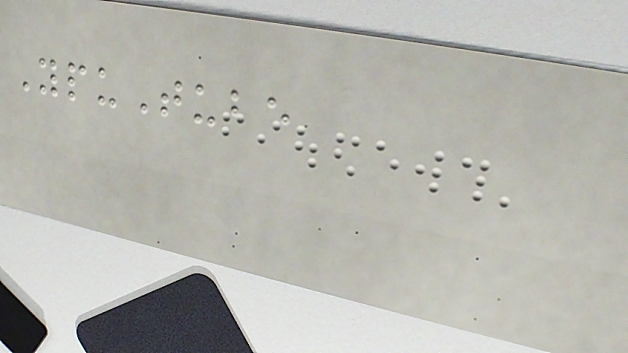YpuTube
